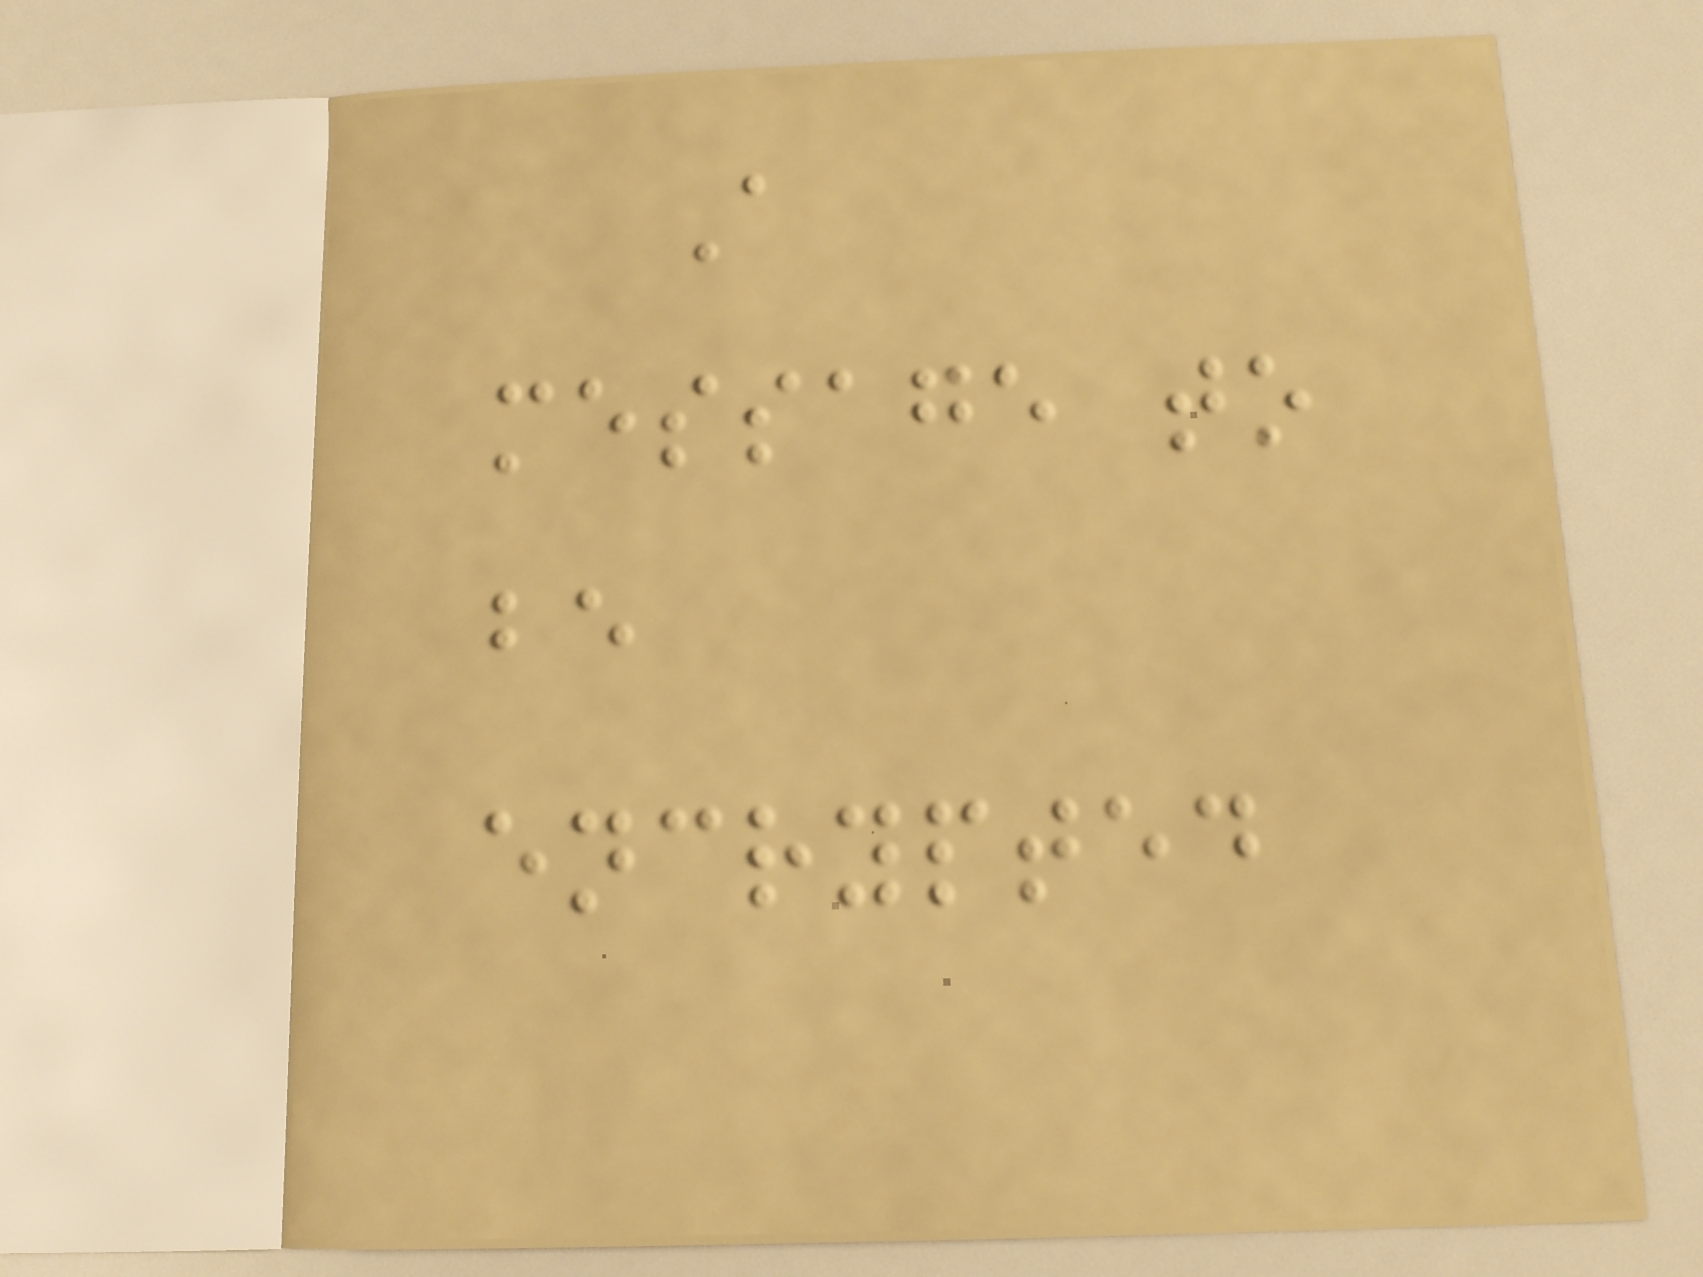A
message to
be
encrypted
